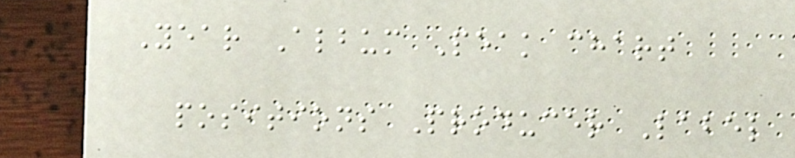Year Album Peak chart
positions Producer Label
